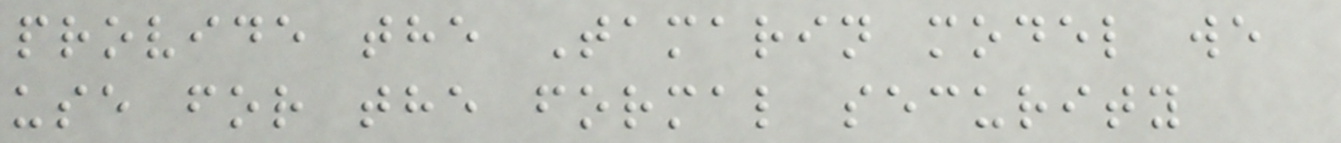provide the Tamarin model we
use for the formal security
